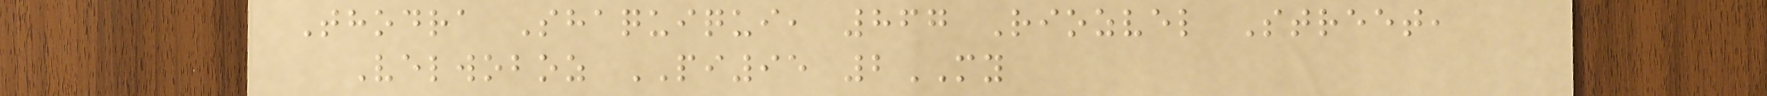Thodra Shaquiqui, 867 Riozvel Street,
Velwoboz PI95 2MY
